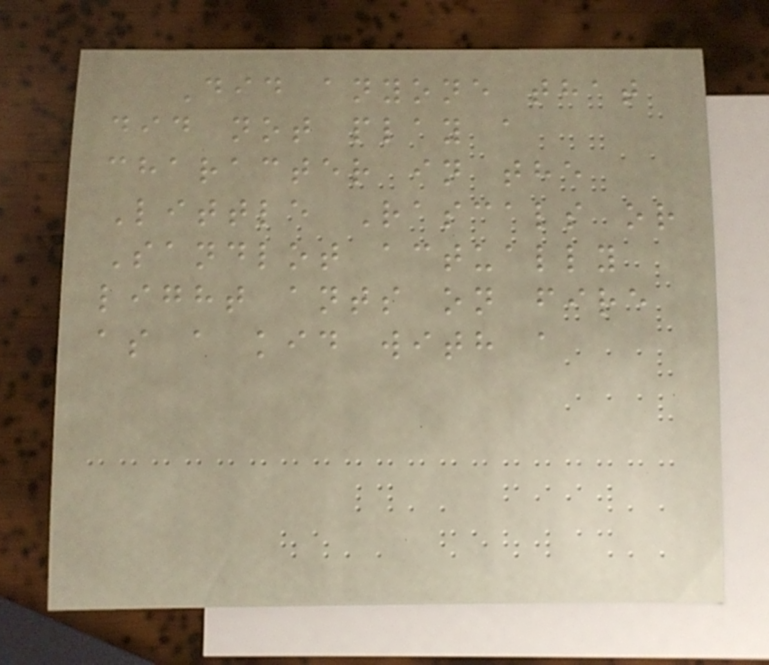Did anyone that
did not play a
character in the
Little Rascals or
Sandlot actually
light ants on fire
as a kid with a
